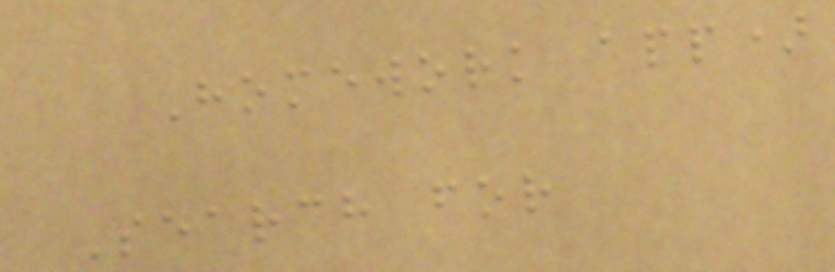Homework app)
Search for
